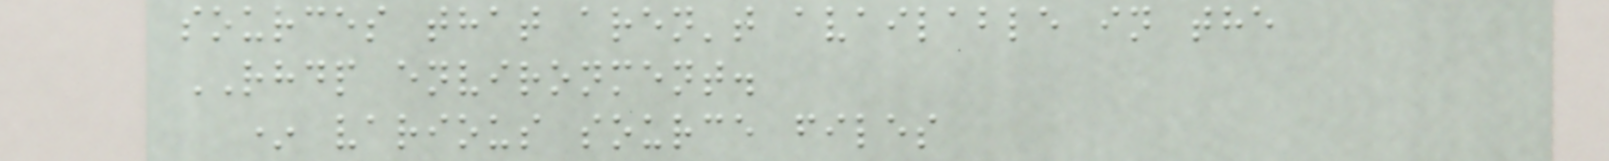sources that aren't available in the
RHDP environment.
* various source files
